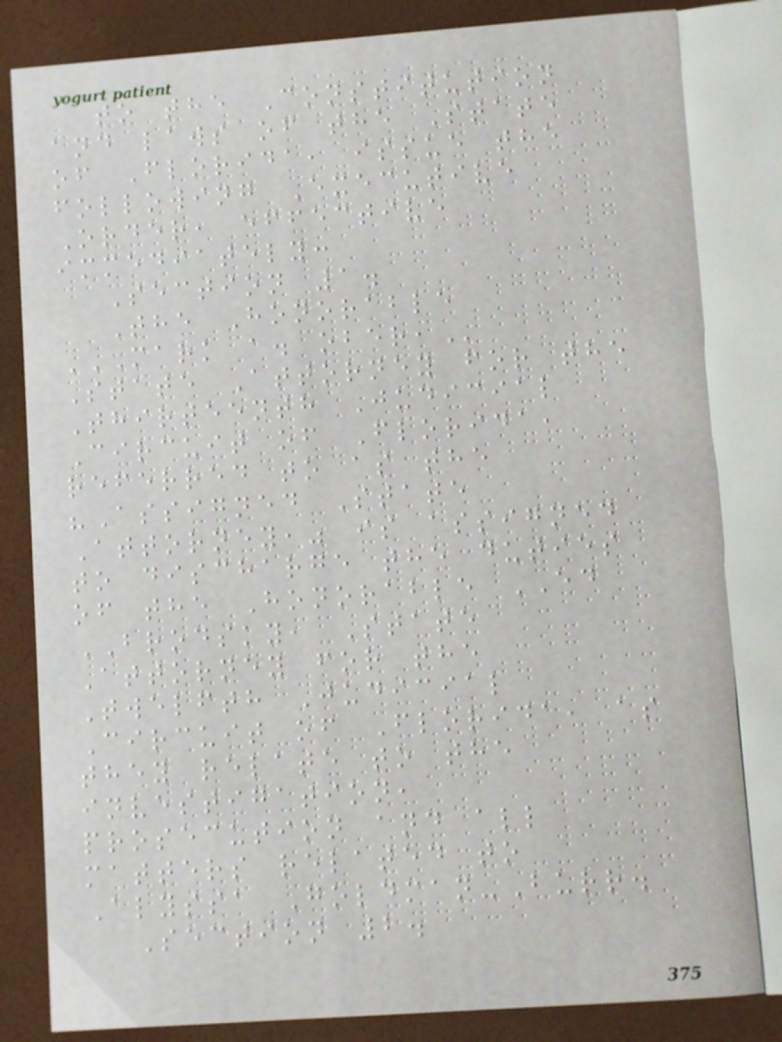to the Constitution
and laws of the State
of Florida, issue the
following Executive
Order, effective
immediately:
Section 1.
The Honorable
MARK A. OBER,
State Attorney for the
Thirteenth Judicial
Circuit of Florida,
referred to as the
"Assigned State
Attorney," is assigned
to discharge the duties
of the Honorable ED
BRODSKY, State
Attorney for the
Twelfth Judicial
Circuit of Florida, as
they relate to the
investigation,
prosecution and all
matters related to
Alyssa Goldman-Burr.
Section 2.
